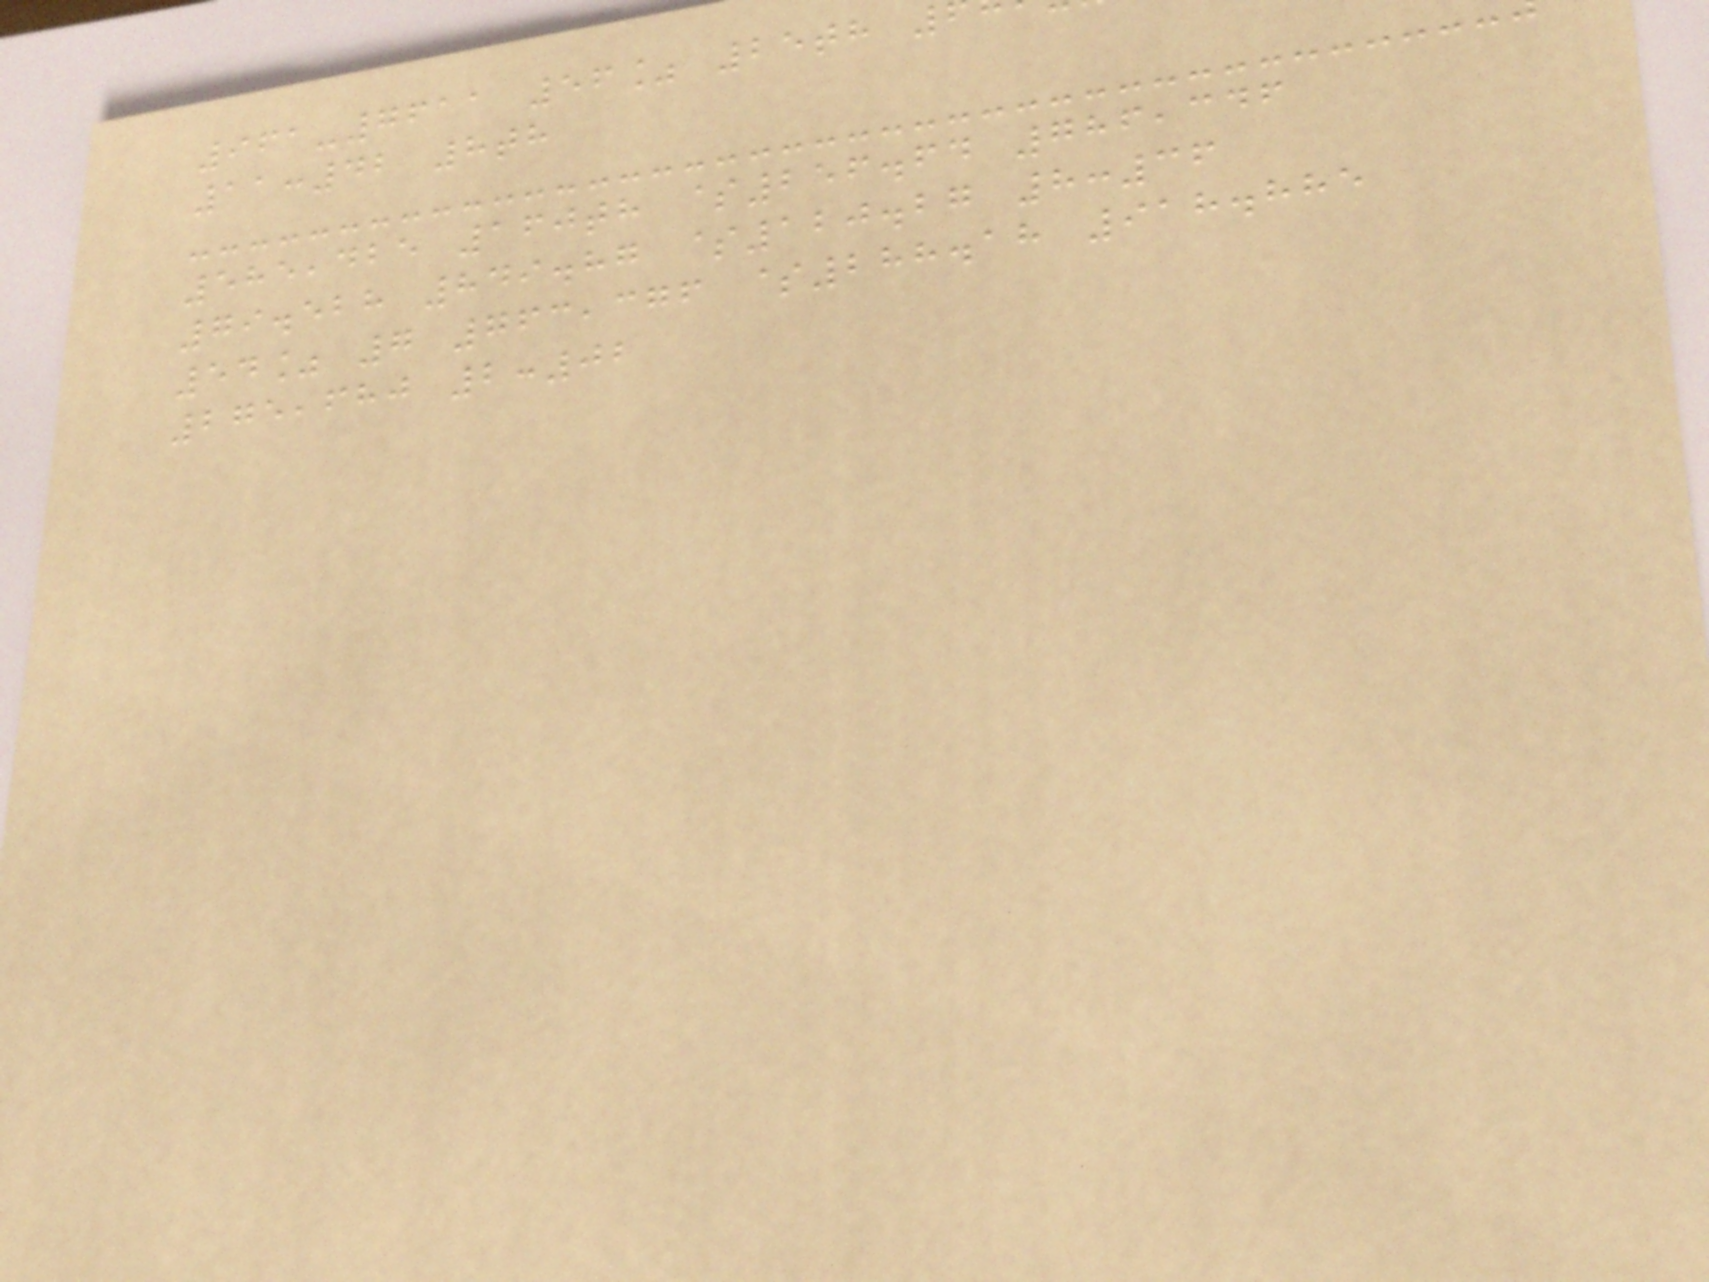961-7611 56% 25th
11:42 8th
585,425 160th $256.64 786,346
79.528 849.87 $120.27 8:36
54% 7 763,376 $288.18 918.885
275,680 2:02
